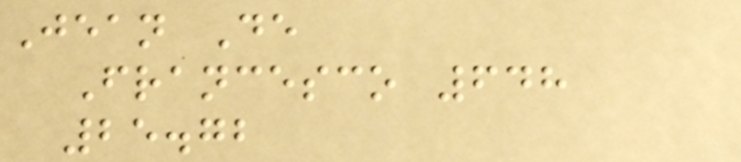Jean De
Francesco 648
25.72
